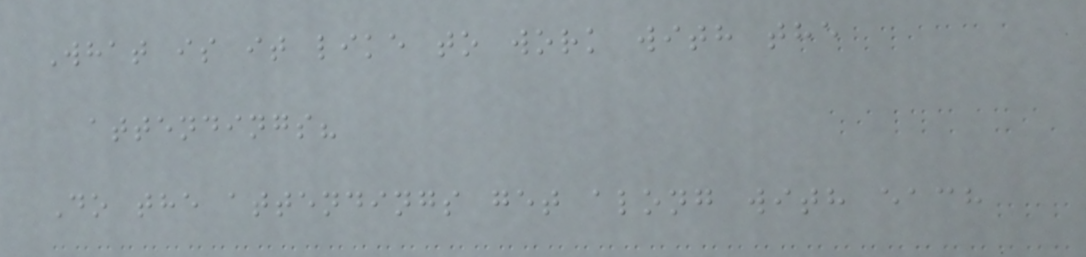What is it like to work with the
attendings?
Do the attendings get along with each
